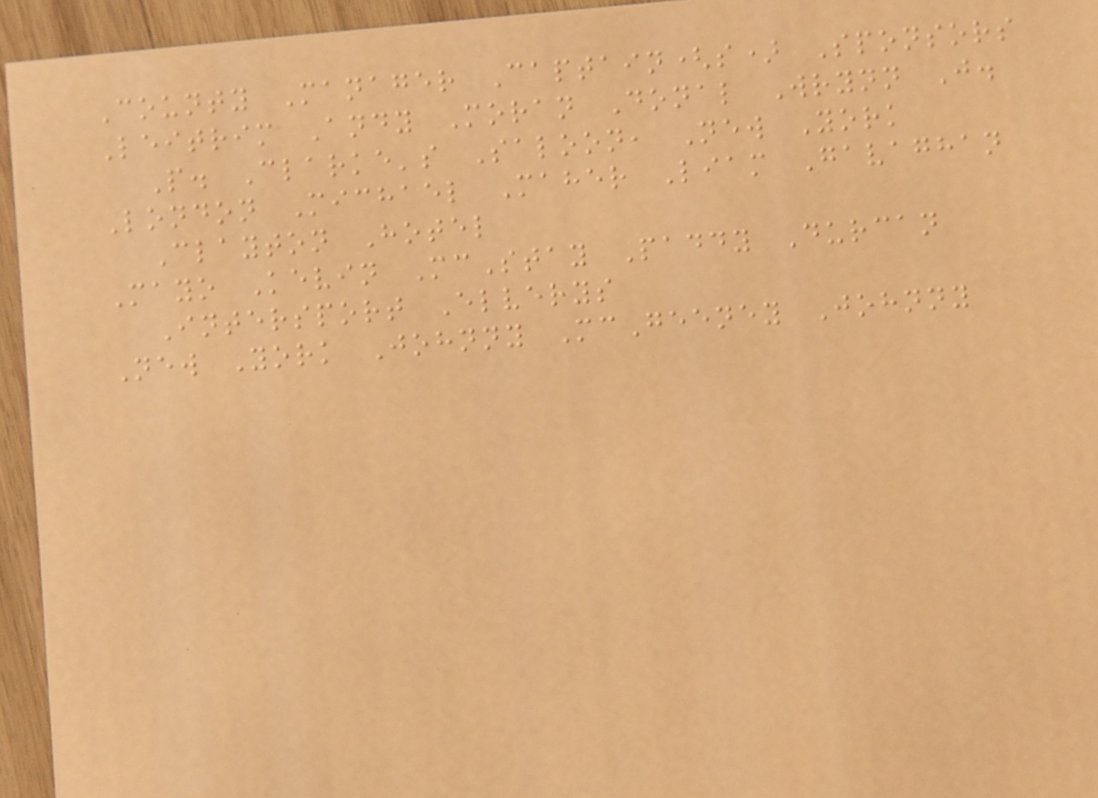County Manager Captain(s) Sponsors
Leitrim Andy Moran Donal Wrynn J.
P. Clarke's Saloon, New York
London Michael Maher Liam Gavaghan
Clayton Hotel
Mayo Kevin McStay Paddy Durcan
Intersport Elverys
New York Johnny McGeeney Johnny
